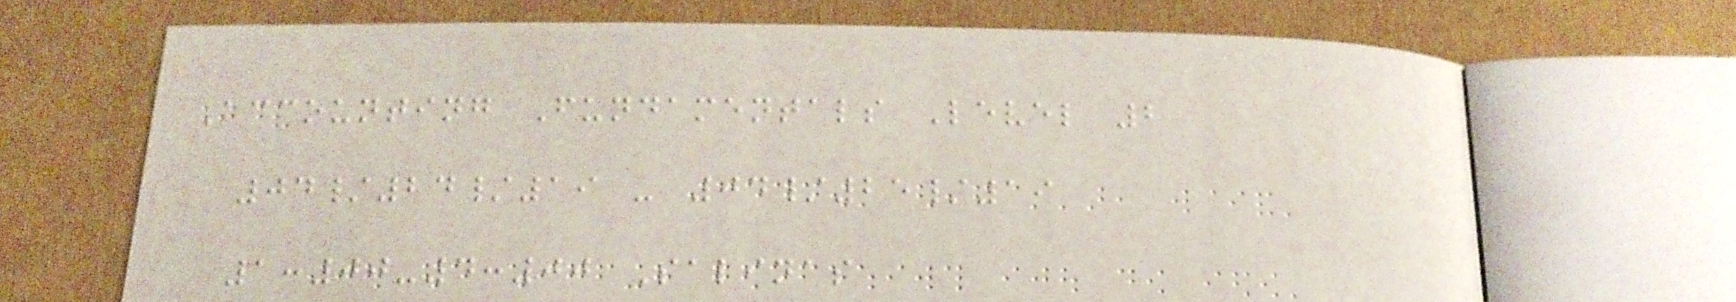Accounting Fundamentals Level 2
04/24/19 - 04/25/19
1:00-4:00 Salinas
